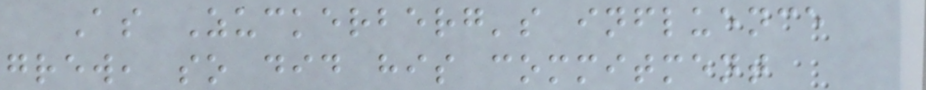As Zuckerberg's influence
grew, so did his commitment
